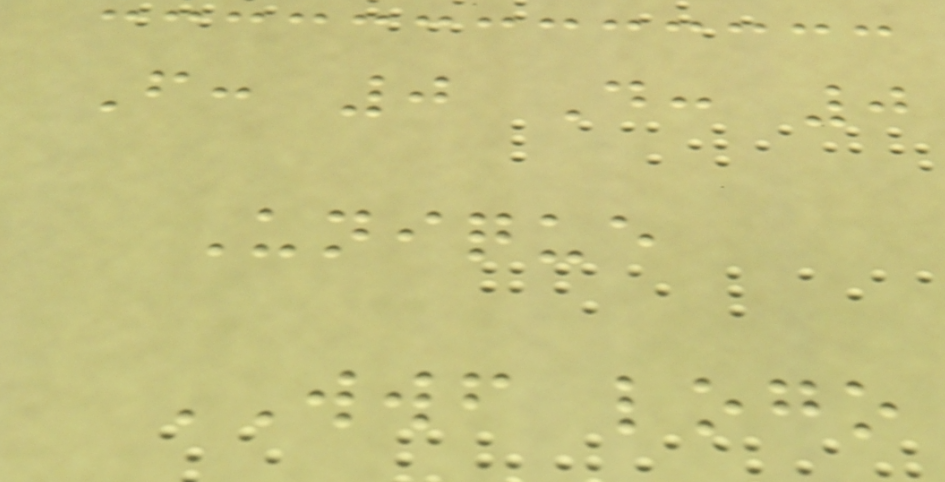F: 0 D: 0
Unique
WWF logo
